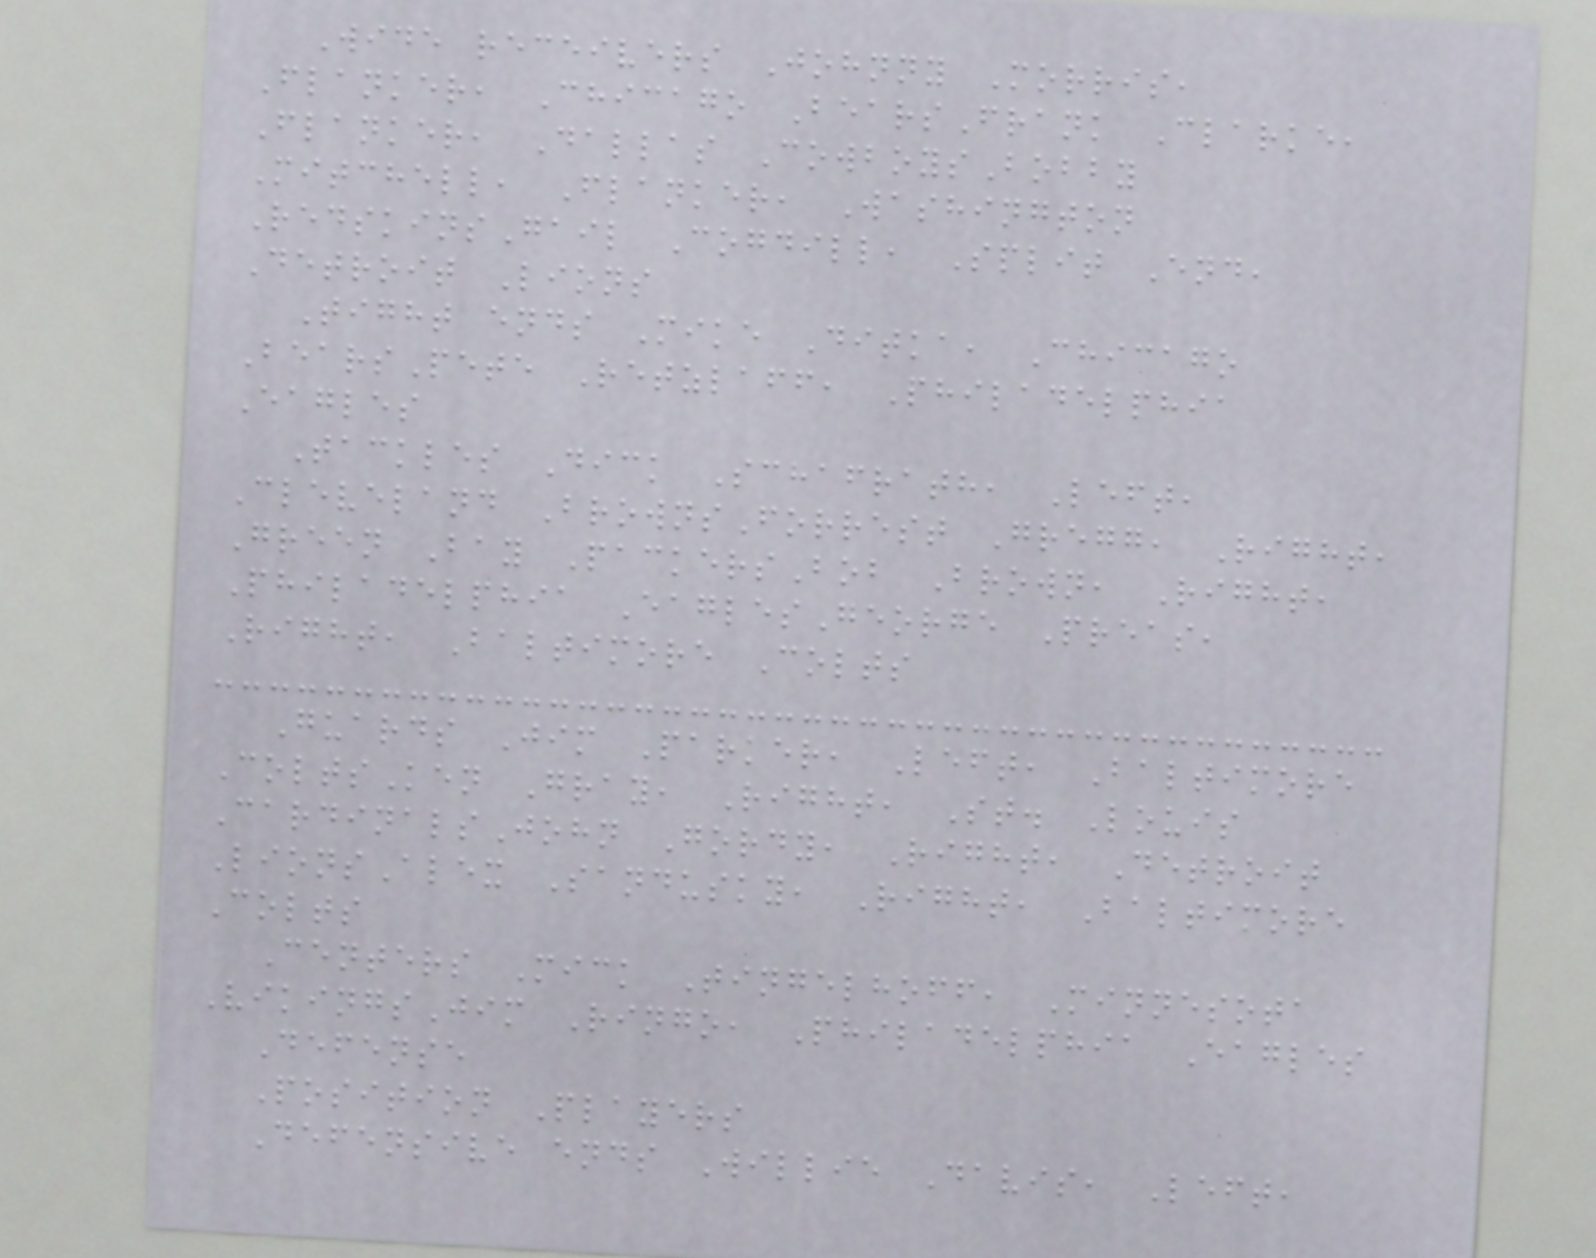Wide receivers Johnny Morris,
Flanker, Chicago BearsFrank Clarke,
Flanker, Dallas CowboysBobby
Mitchell, Flanker, Washington
RedskinsGail Cogdill, Split End,
Detroit Lions
Tight ends Mike Ditka, Chicago
BearsPete Retzlaff, Philadelphia
Eagles
Tackles Dick Schafrath, Left,
Cleveland BrownsForrest Gregg, Right,
Green Bay PackersBob Brown, Right,
Philadelphia EaglesGeorge Preas,
Right, Baltimore Colts
Guards Jim Parker, Left, Baltimore
ColtsKen Gray, Right, St. Louis
CardinalsJohn Gordy, Right, Detroit
LionsAlex Sandusky, Right, Baltimore
Colts
Centers Mick Tingelhoff, Minnesota
VikingsJim Ringo, Philadelphia Eagles
Defense
Position Players
Defensive ends Willie Davis, Left,
